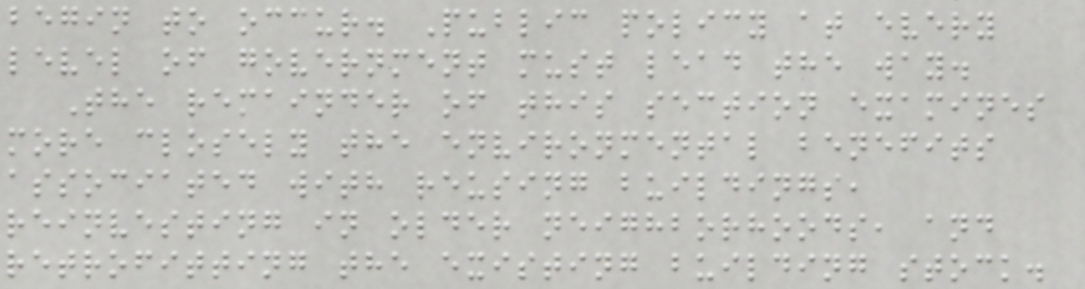begin to occur. Public policy at every
level of government must lead the way.
The remainder of this section examines
more closely the environmental benefits
associated with reusing buildings,
reinvesting in older neighborhoods, and
retrofitting the existing building stock.
